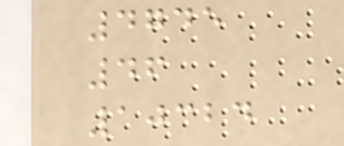4745
46
10324
